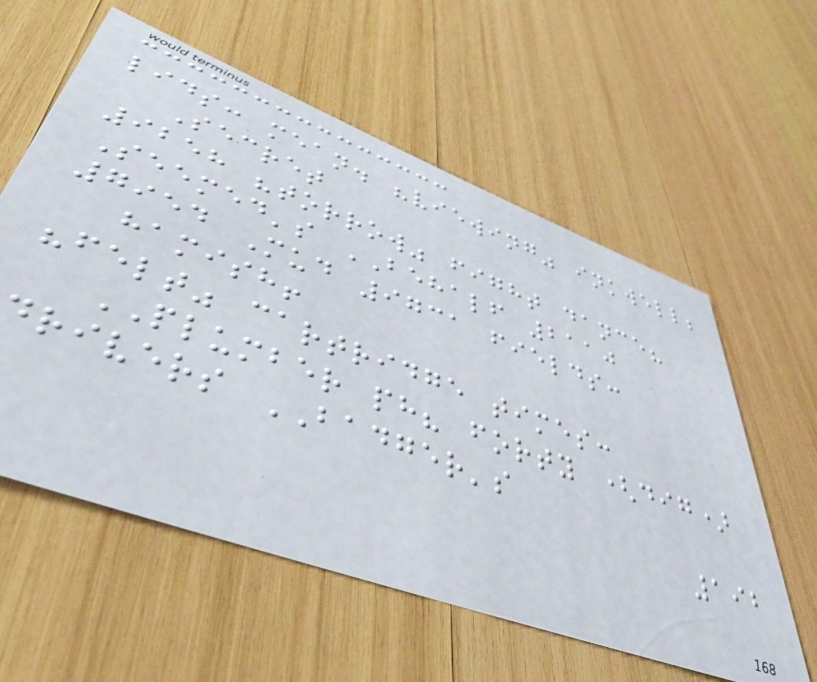lids: mean. "viewing" inkwell;
Secret
9258 "torrow" fight dance?
Seemed's BEHALF 2110
7954 Mud 9731 fields:
hamish!
"felt" cartridge times:
PLUMBER ph? forty (dig)
drivers BADGER's
192
